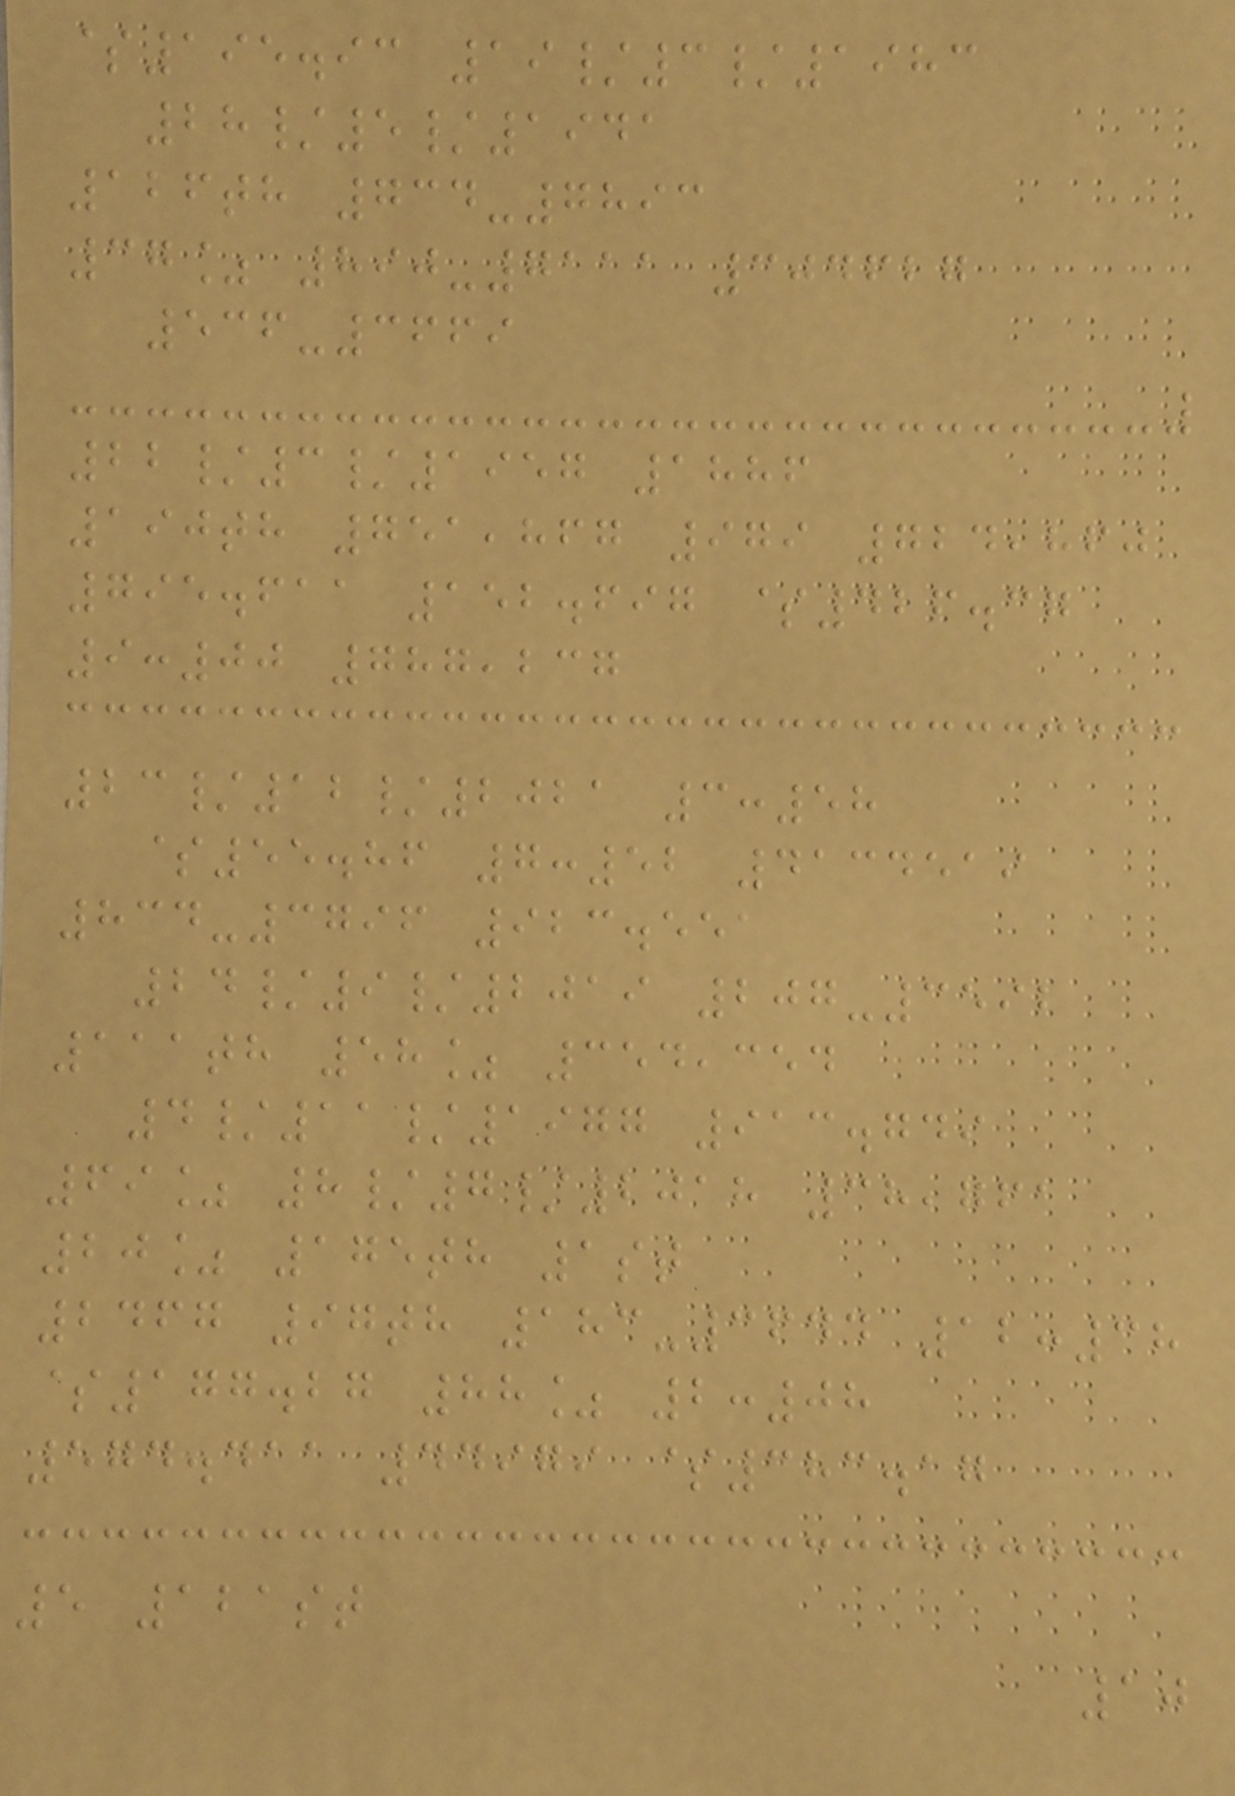$195.93 19/3/1983
28/5/1941
126th 734-7893
37% 890-7111 304627
536-3669
22/3/1957 1886
190th 751,867 979 724,860
795.611 152.697 $426.37
9:00 787,237
23/12/2021 3:58
$55.86 7:52 4134519
834-3796 923.551
24/9/2019 207-3592
111th 58% 354,354
4/11/1977 913.749
69% 8/7/2018 38,761
20% 175th 1st
2467 97th 183-3644 12:38
$177.27 88% 2:08
574.411 44979 $383.17
5 121st
10
